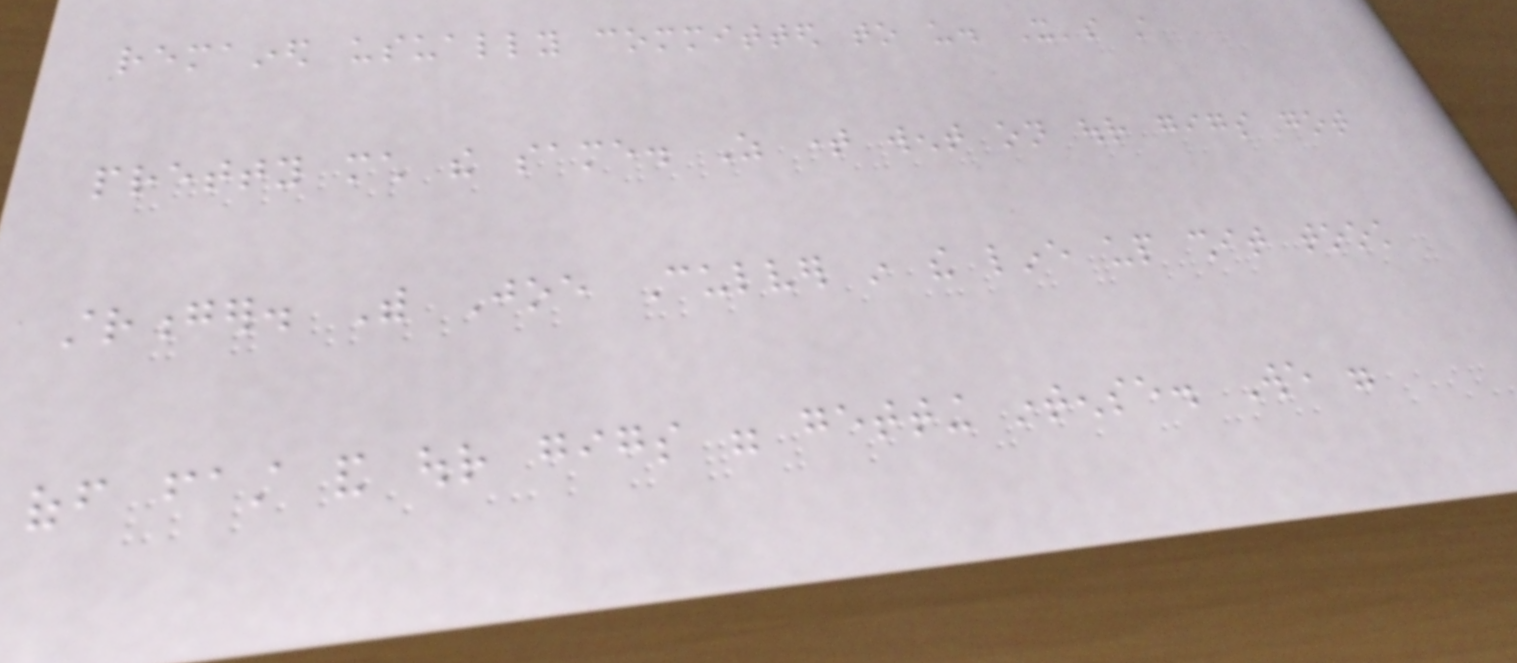remained usually committed to us. It's still
pretty much the same. As time went on our gigs got
stronger. With Joe Culver in the line up shit took
off fast and our gigs were getting intense. We were
